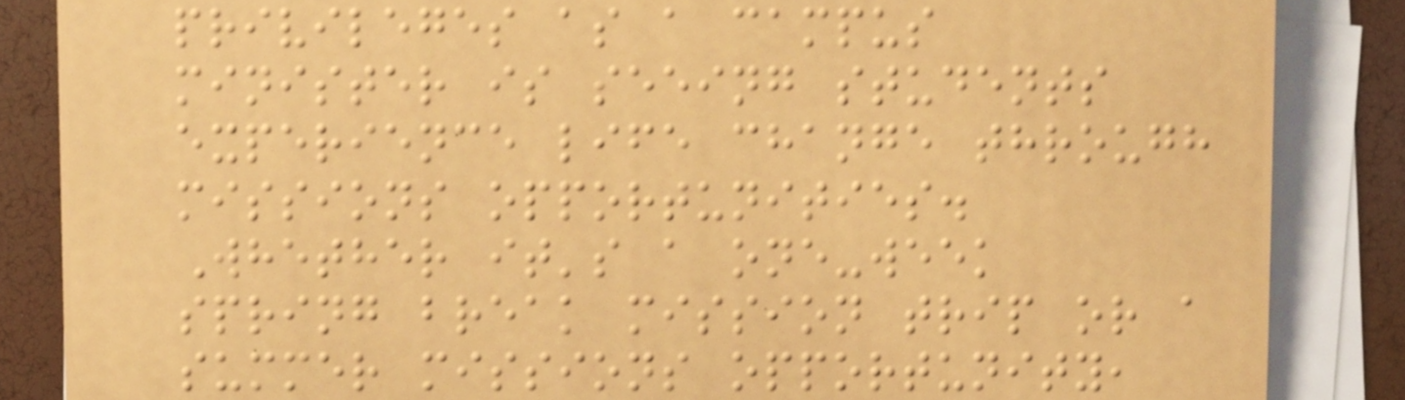privileges as a campus
minister is seeing students
experience life change through
missions opportunities.
Whether it's a one-week
spring break mission trip or a
summer missions opportunity,
